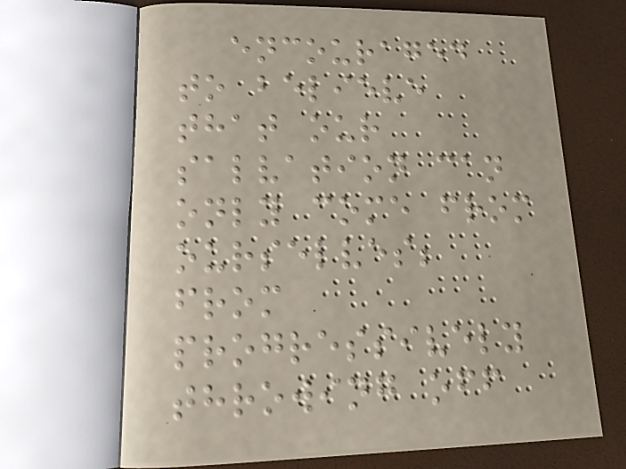encouraged
to believe
that our
salvation can
only come from
ourselves;
from
progressively
throwing off
